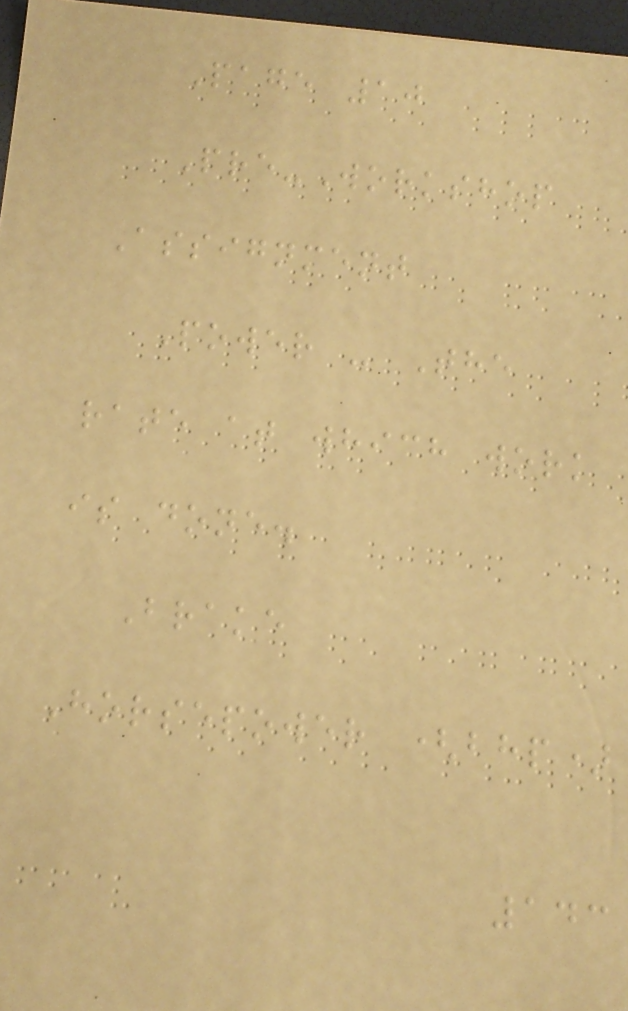Page 10
Pre-Workshop
Assignment
Power - The
rate at which work
is done.
Brake
Horsepower (bhp)
143
